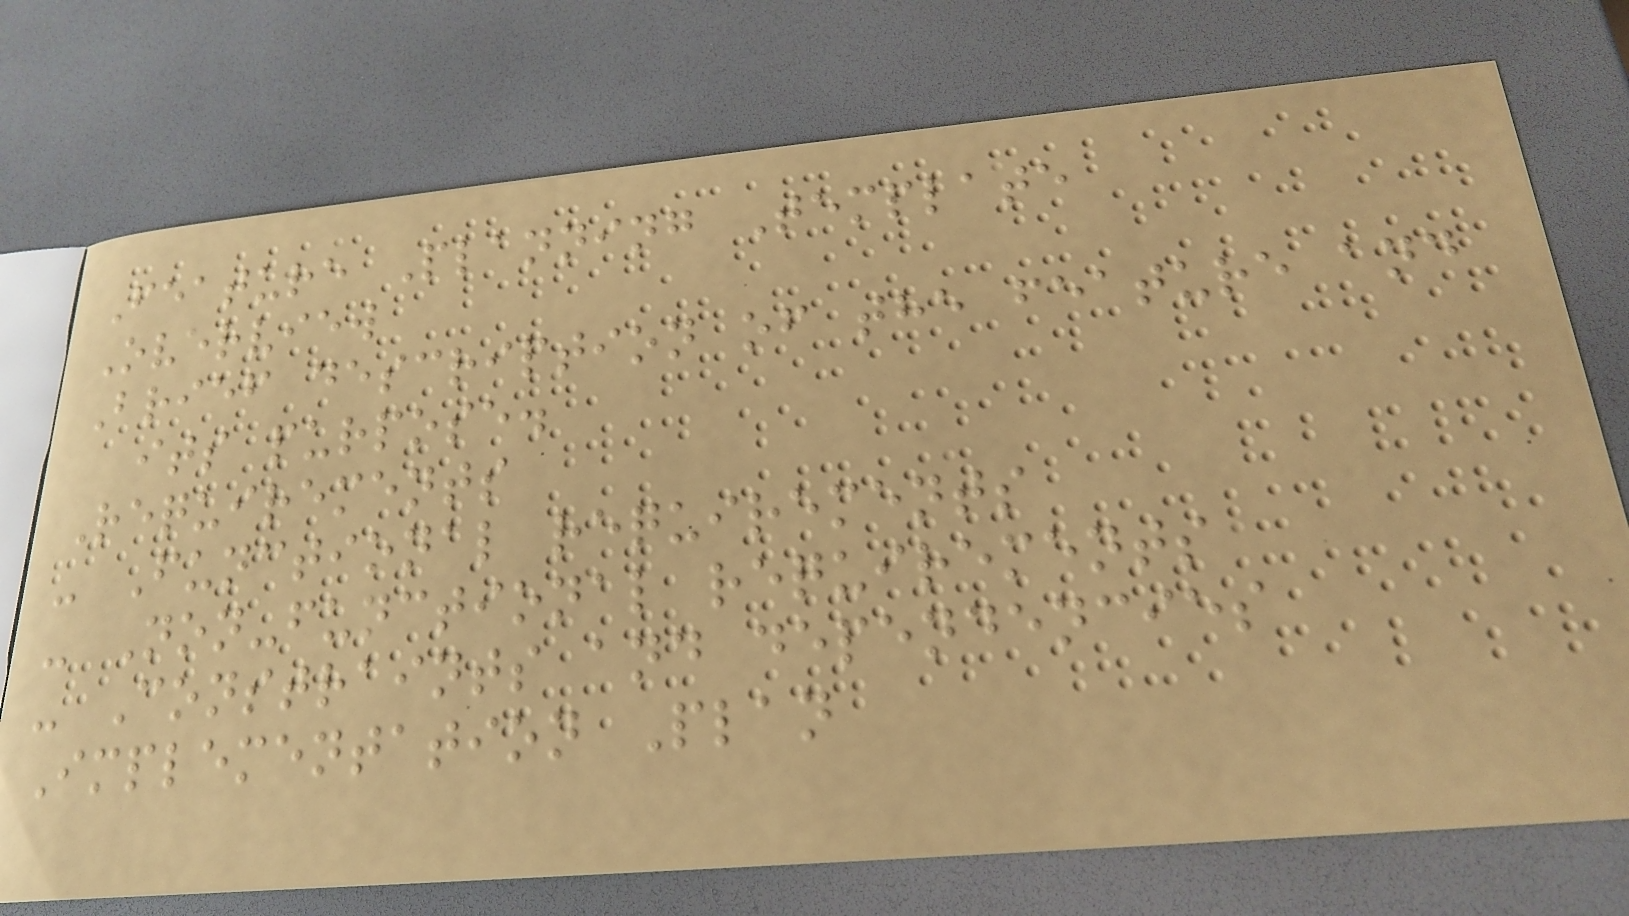Feature Planning Template
Overview
Brief description of the feature and
its purpose.
Requirements
- Functional requirements
- Non-functional requirements
- Constraints and dependencies
Implementation Plan
